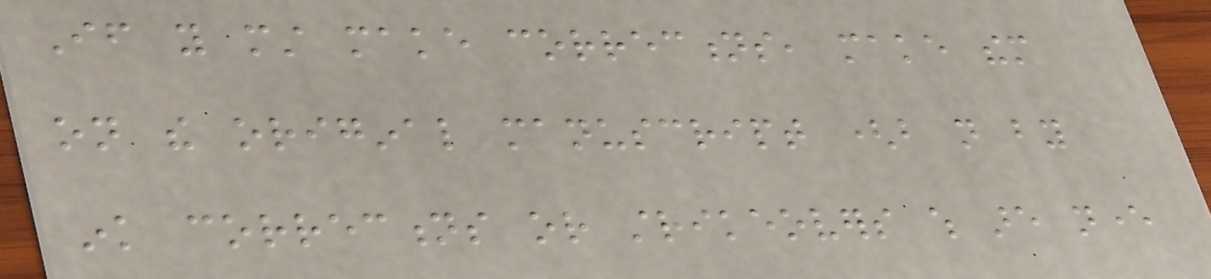If you must make corrections, make them
on the original manuscript (but not by
ink corrections or strikeovers which are never
